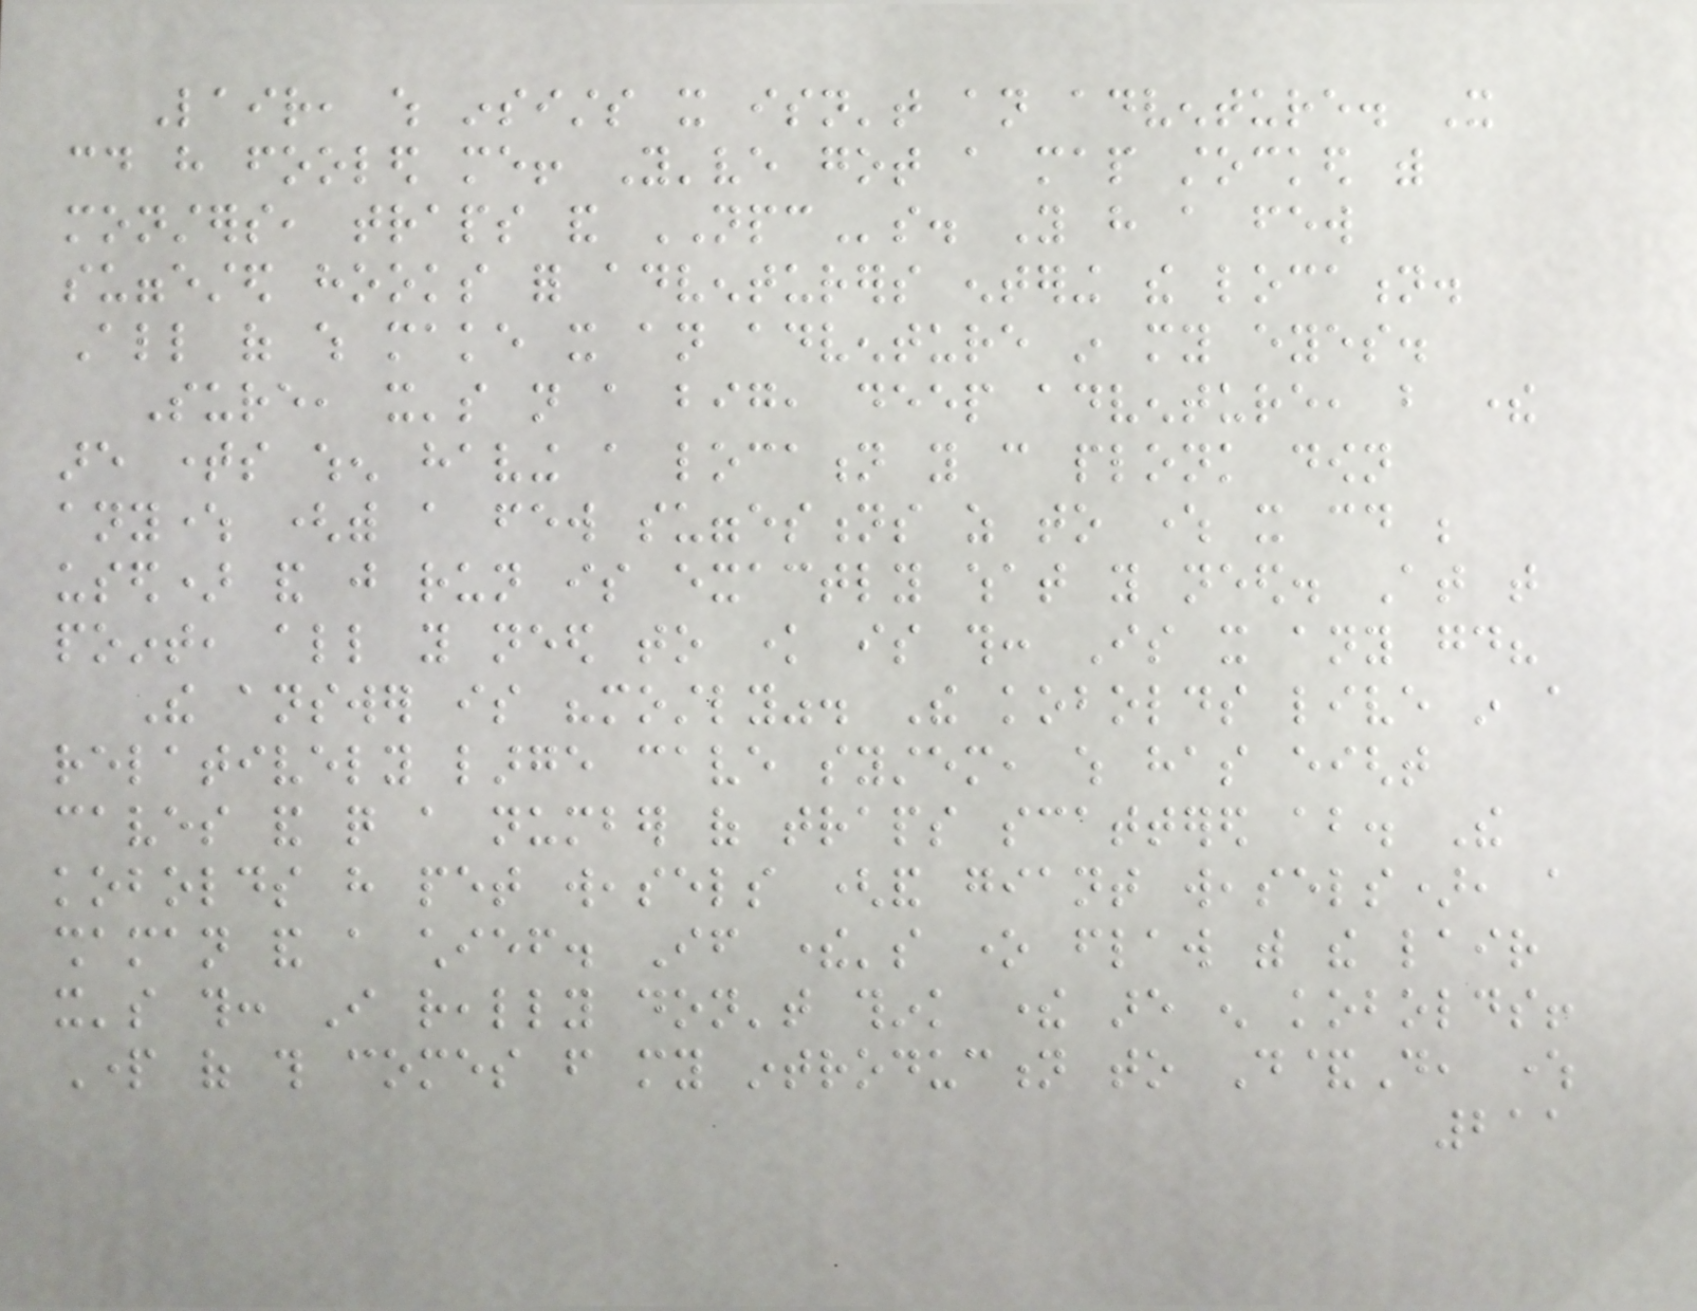Lair, which insists it isn't an adventure. It
could have fooled me! You've got a map stocked with
monsters, traps and NPCs. You have a few
suggested hooks for adventurers entering the location.
All of which make it an adventure in my eyes.
Sure, it's not a big, deep adventure, but there
are times when having a location you can plonk down
anywhere (with a few suggestions as to where it could be
used) and just run is exactly what you need. At that
point, all you need to know is this: Is it any good?
The answer is "mostly". The kobolds live in a
relatively large cave system, which has eight
caves and quite a number of traps scattered about. The
kobolds have pet weasels (and giant weasels), a
shaman and a chief. If there's one flaw with the lair
it's this: I really don't think there are enough kobolds!
Part of this comes from my introduction to D&D, where
211
